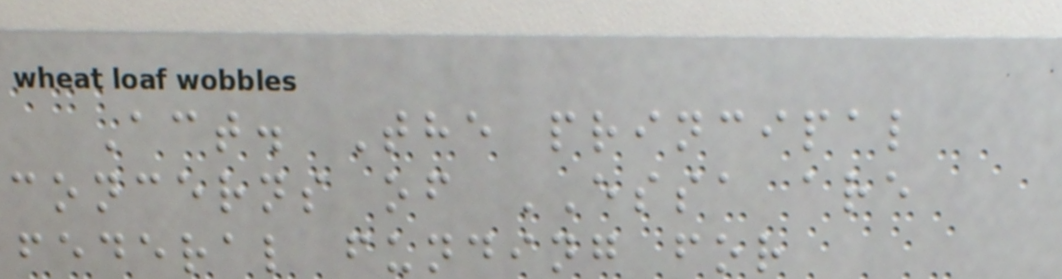Act. The principal
concerns of ESSA are
federal funding for
